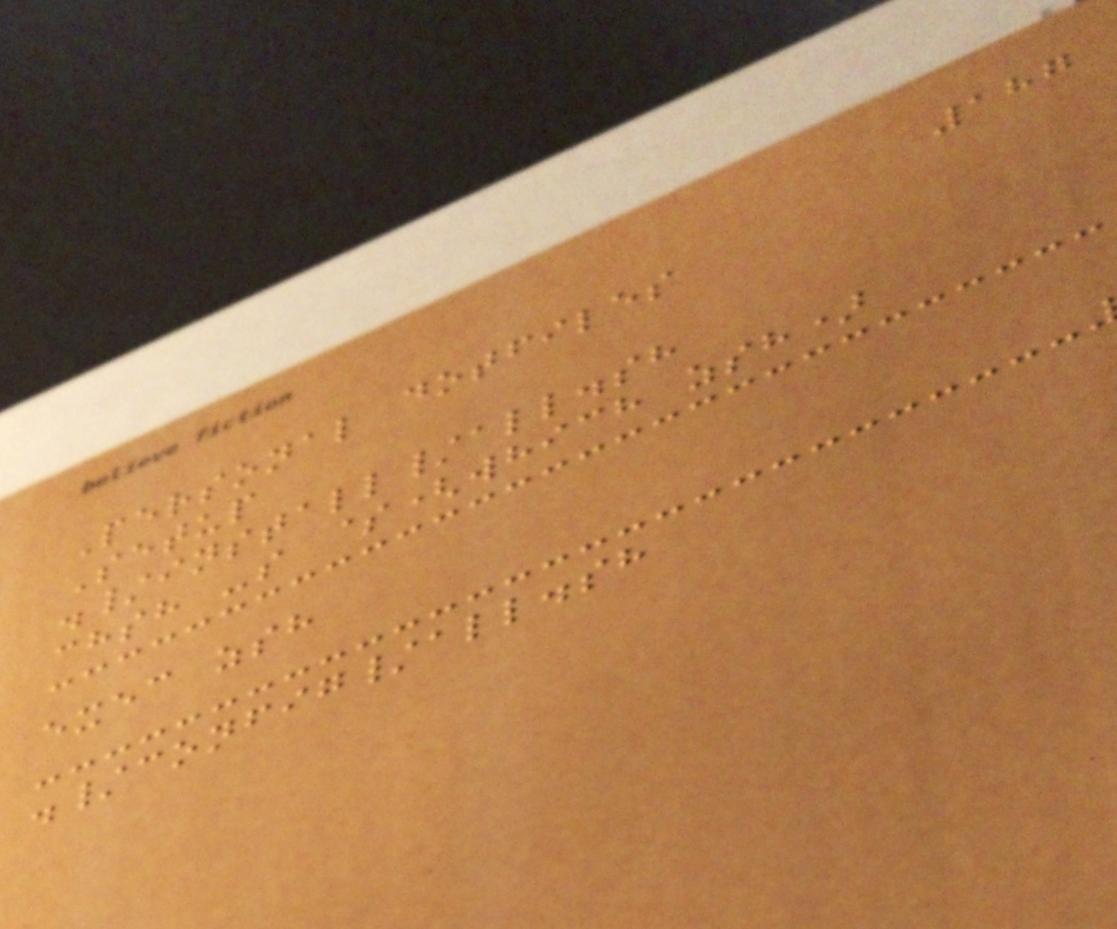187
Personal dotfiles
Setup
./install/all.sh
chsh -s $(which zsh)
exec zsh
./config/all.sh
